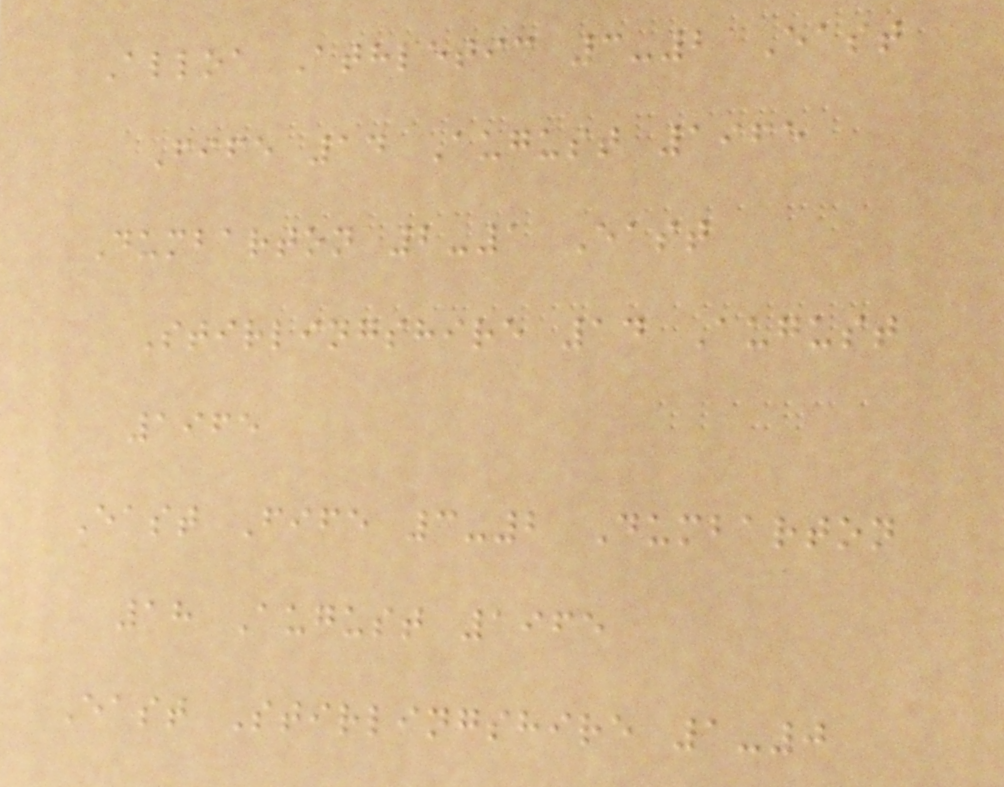Alloa Athletic 3-2 East
Fife 14 August 1965
Dumbarton 2-1 East
Stirlingshire 14 August
1965
East Fife 3-2 Dumbarton
18 August 1965
East Stirlingshire 1-0
